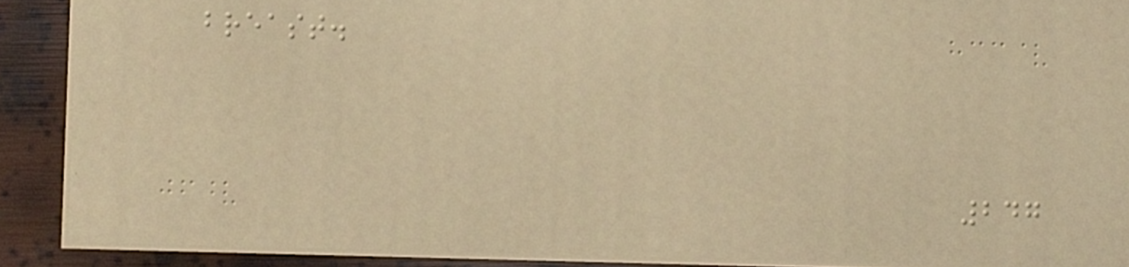breast.
247
